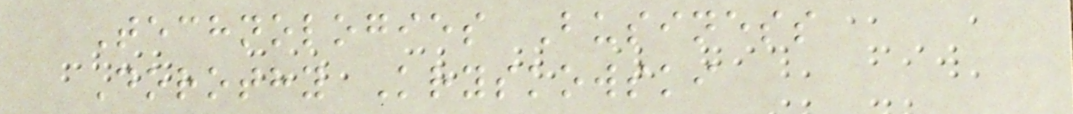Technologies Business
Dorothy Kryskowski
